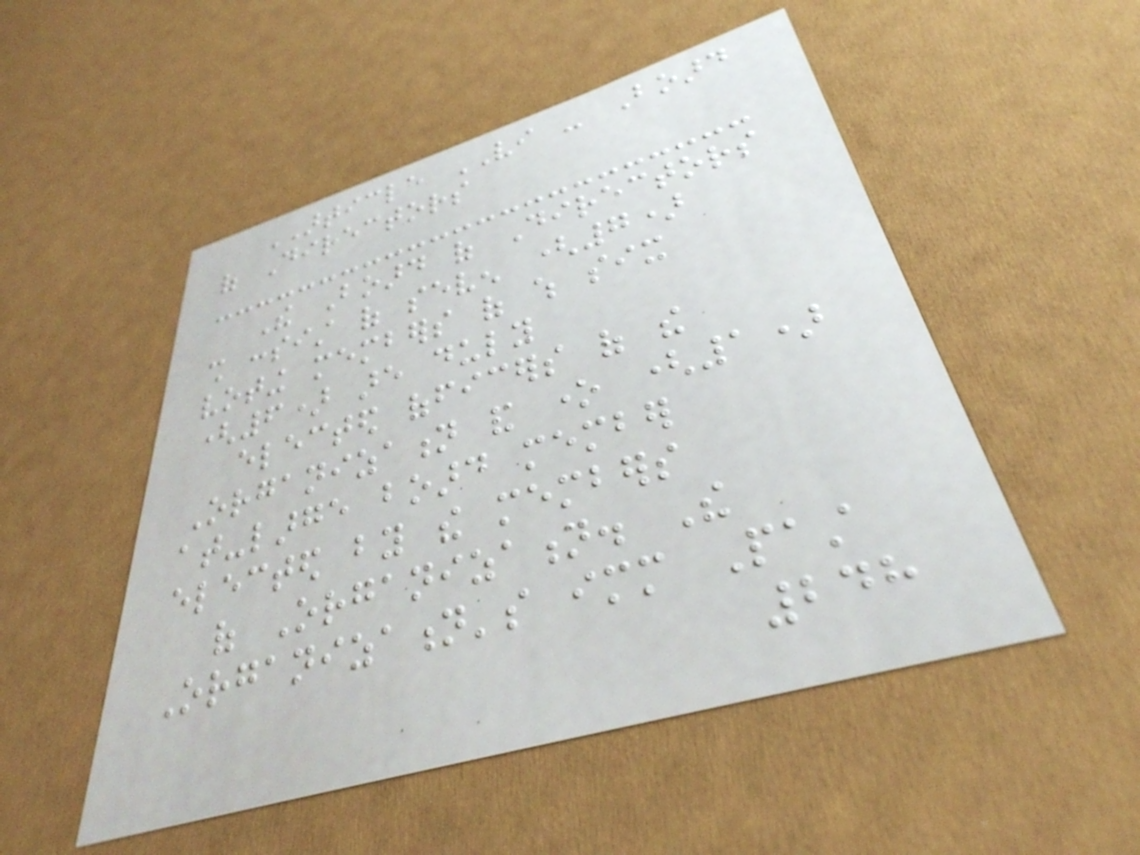ARTICLE VI - Board
of Directors
The Board of Directors
shall consist of seven (7)
voting members of which six
(6) are duly
elected officers of the
Organization and one (1)
at-large board member
elected by the members
of Organization. The
Organization's immediate Past
248
